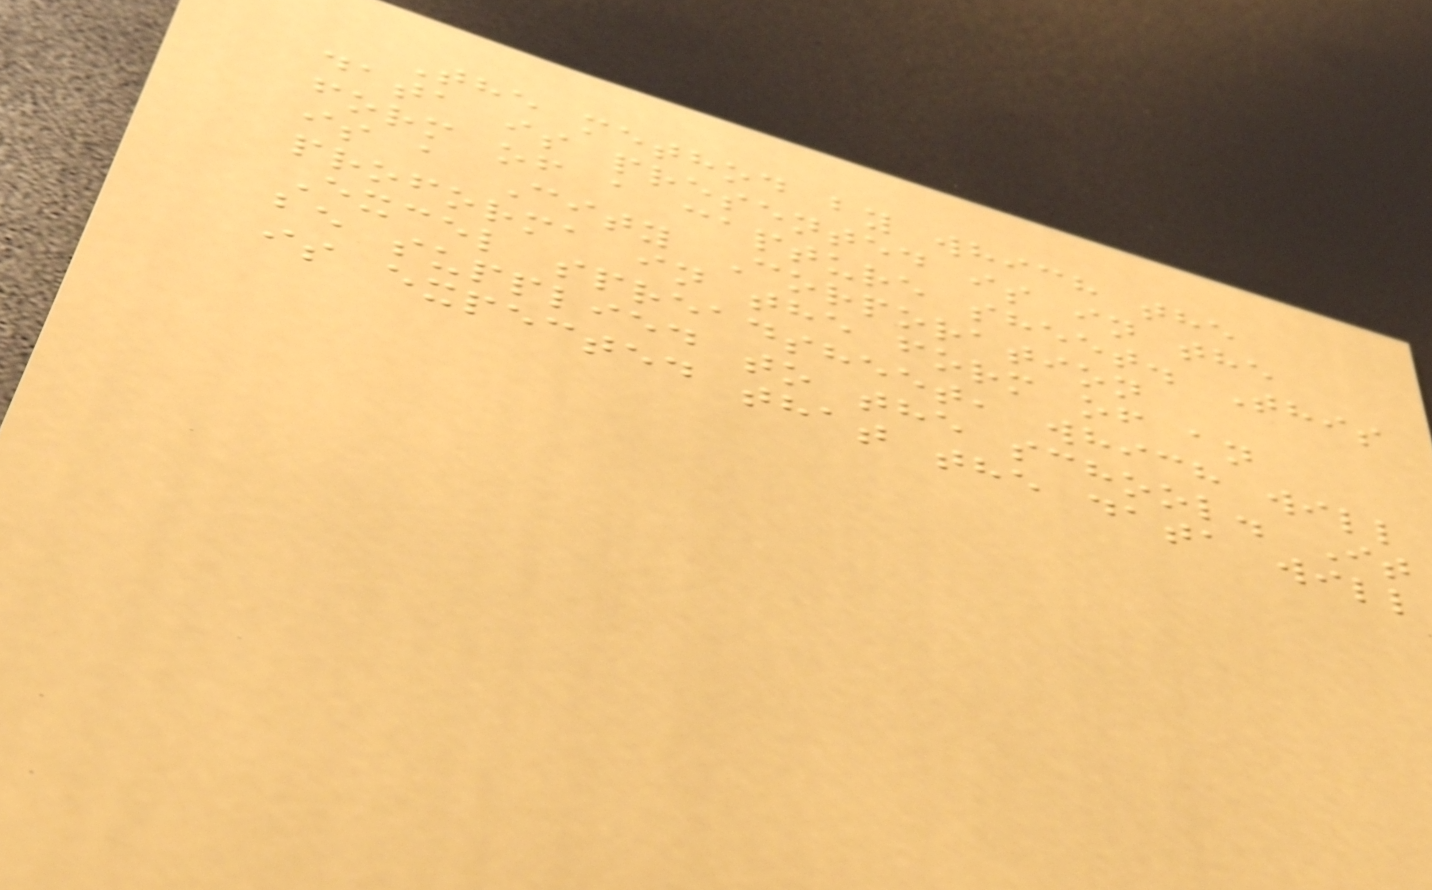The method by which the
data is presented is in the
form of a capture sheet. This
is a City Corporation
proforma in the form of an
Excel spreadsheet, which will
be supplied to the school. It
is expected that the data will
